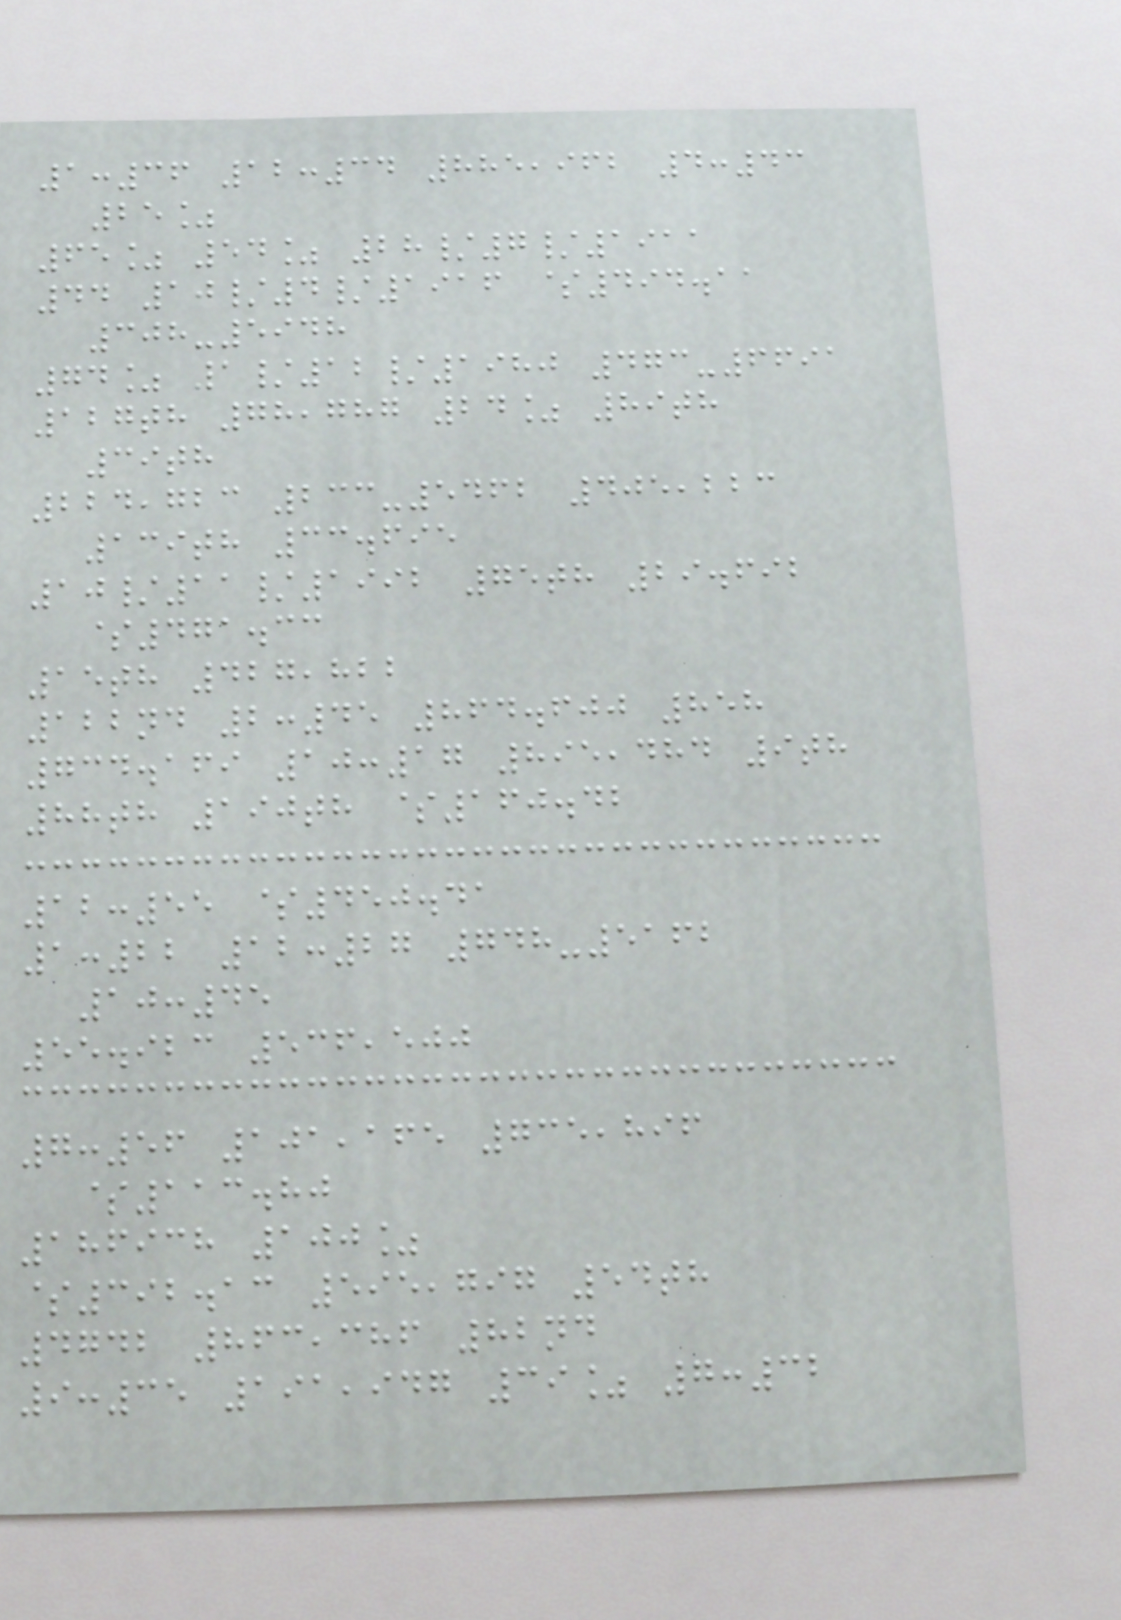1:36 12:34 885,962 4:43
25%
65% 54% 28/7/1911
44 10/4/1916 $494.11
308-5948
74% 1/12/1980 473-6691
127th 78,787 24% 89th
39th
224,723 233-5462 405,223
139th 33.695
10/11/1992 75th 29.692
$471.33
15th 427,822
122nd 2:45 864.600 858
734.169 10:17 895,484 9th
88th 190th $160.42
12:55 $450.41
1:22 12:27 748-5162
10:45
55.923 536,500
7:56 101,165 735,896
$113.80
186938 100%
$392.13 595,797 54th
4742 863,386 82nd
9:35 191,947 39% 7:32
